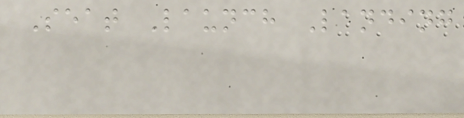Seat Launch Landing
